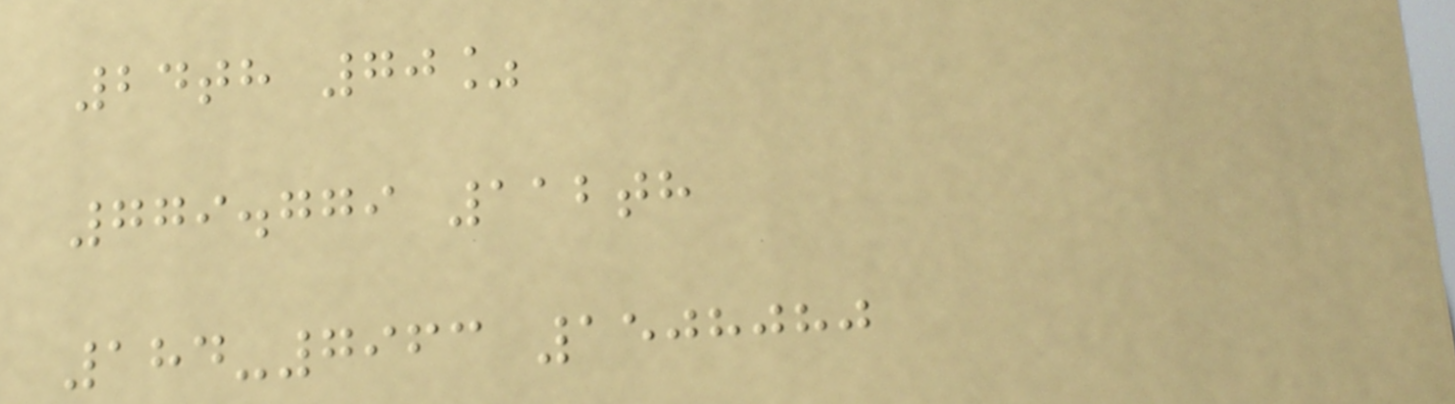24th 70%
779.779 112th
184-7963 1508080
